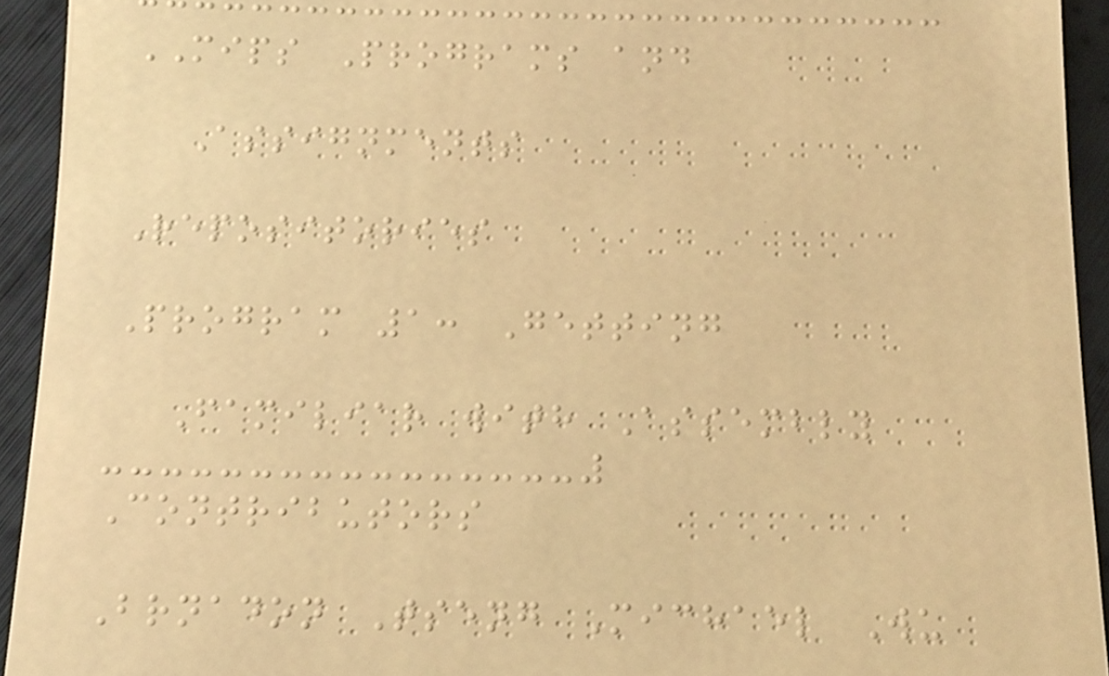MIPS Programs and
Assignments
Repositories
Program 1: Getting
Familiar with Assembly
Contributors
Brnadon Tseng Michael Wu
